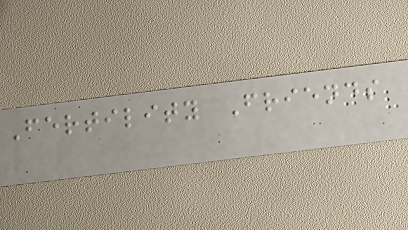Fertility Friends
